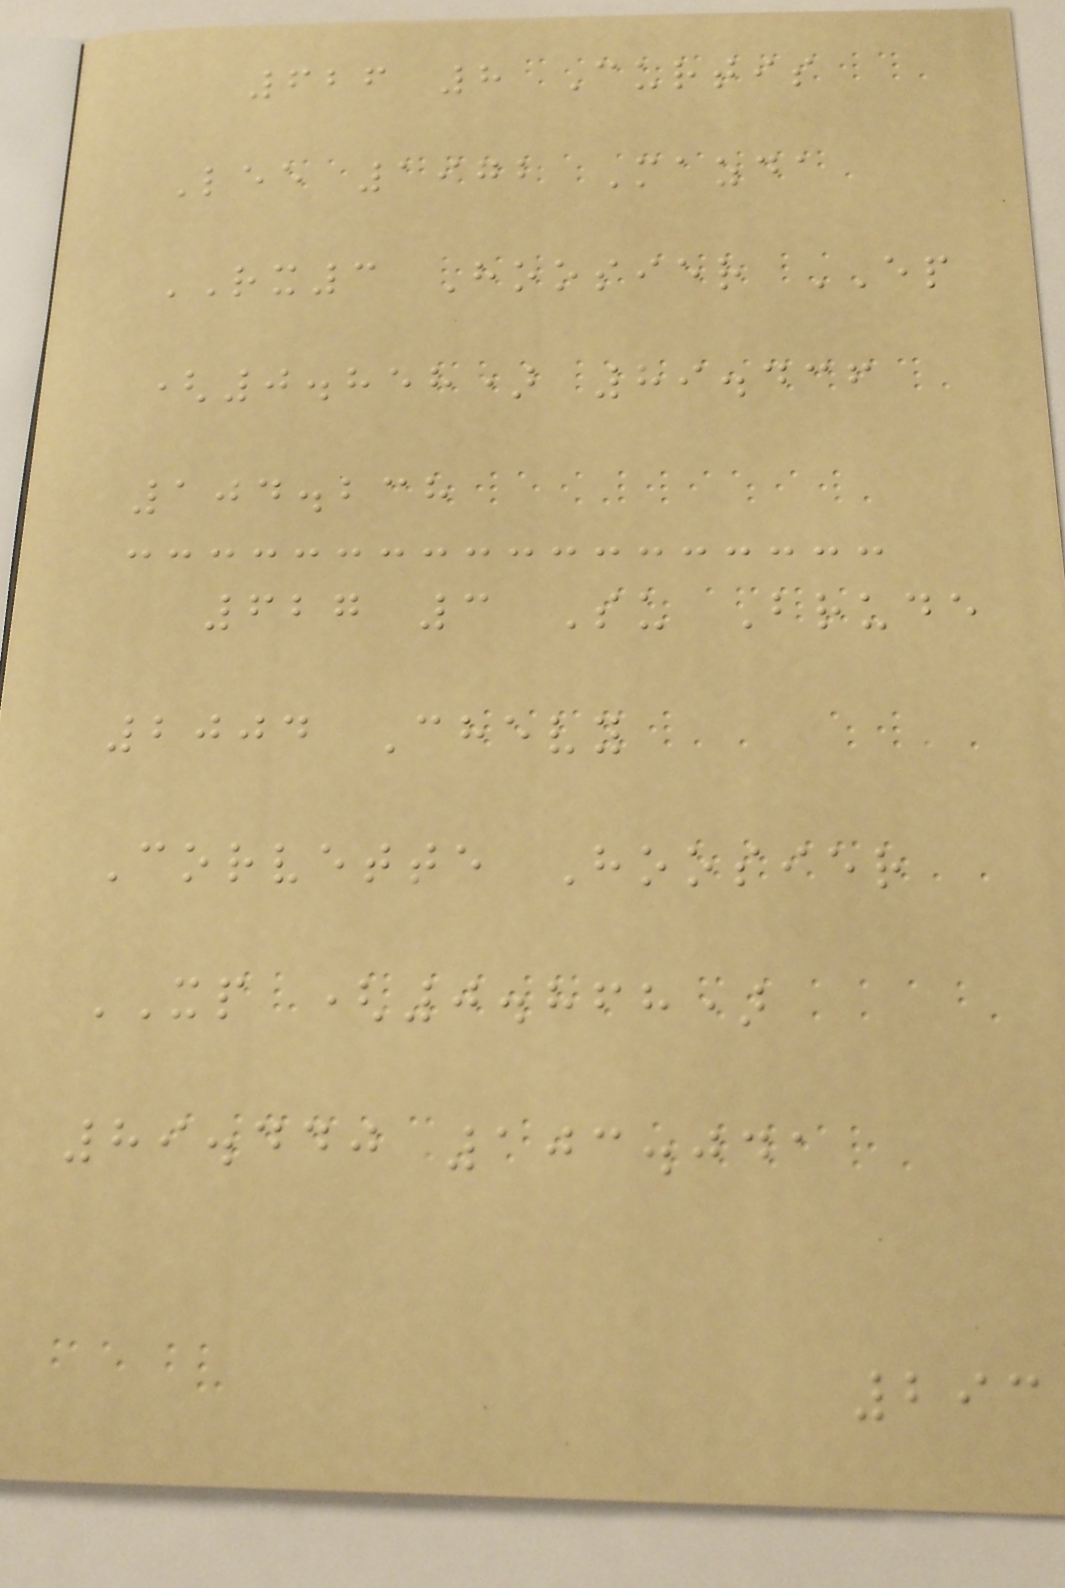626 8 Curtis
Lee 1972 Mazda
RX3 Hoosier EP
(0.858) 89.436
104.238
627 3 Su Brude
2004 Chevy
Corvette Hoosier
XP (0.868)
89.440 103.041
293
